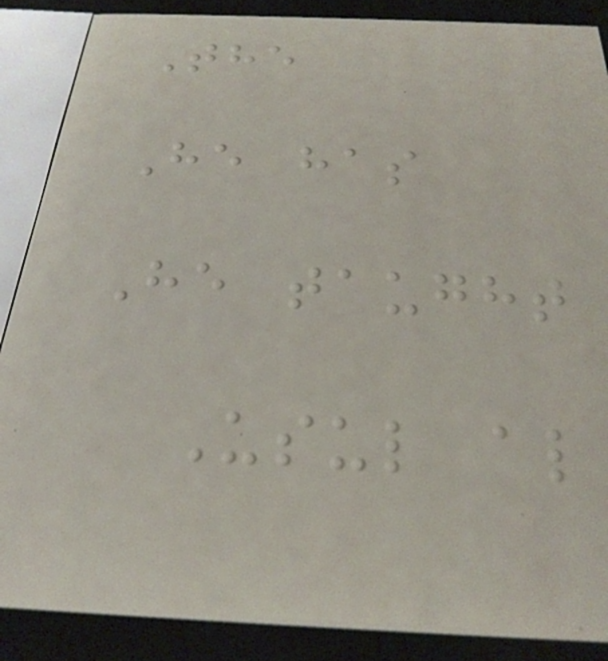The
He has
He taught
Usul al
